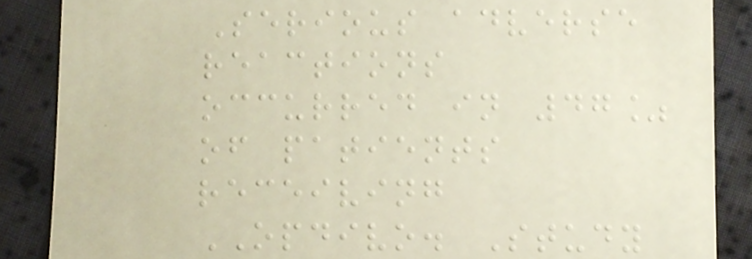Serious adverse
reactions
occurred in 47%
of patients
receiving
OPDIVO. Study
